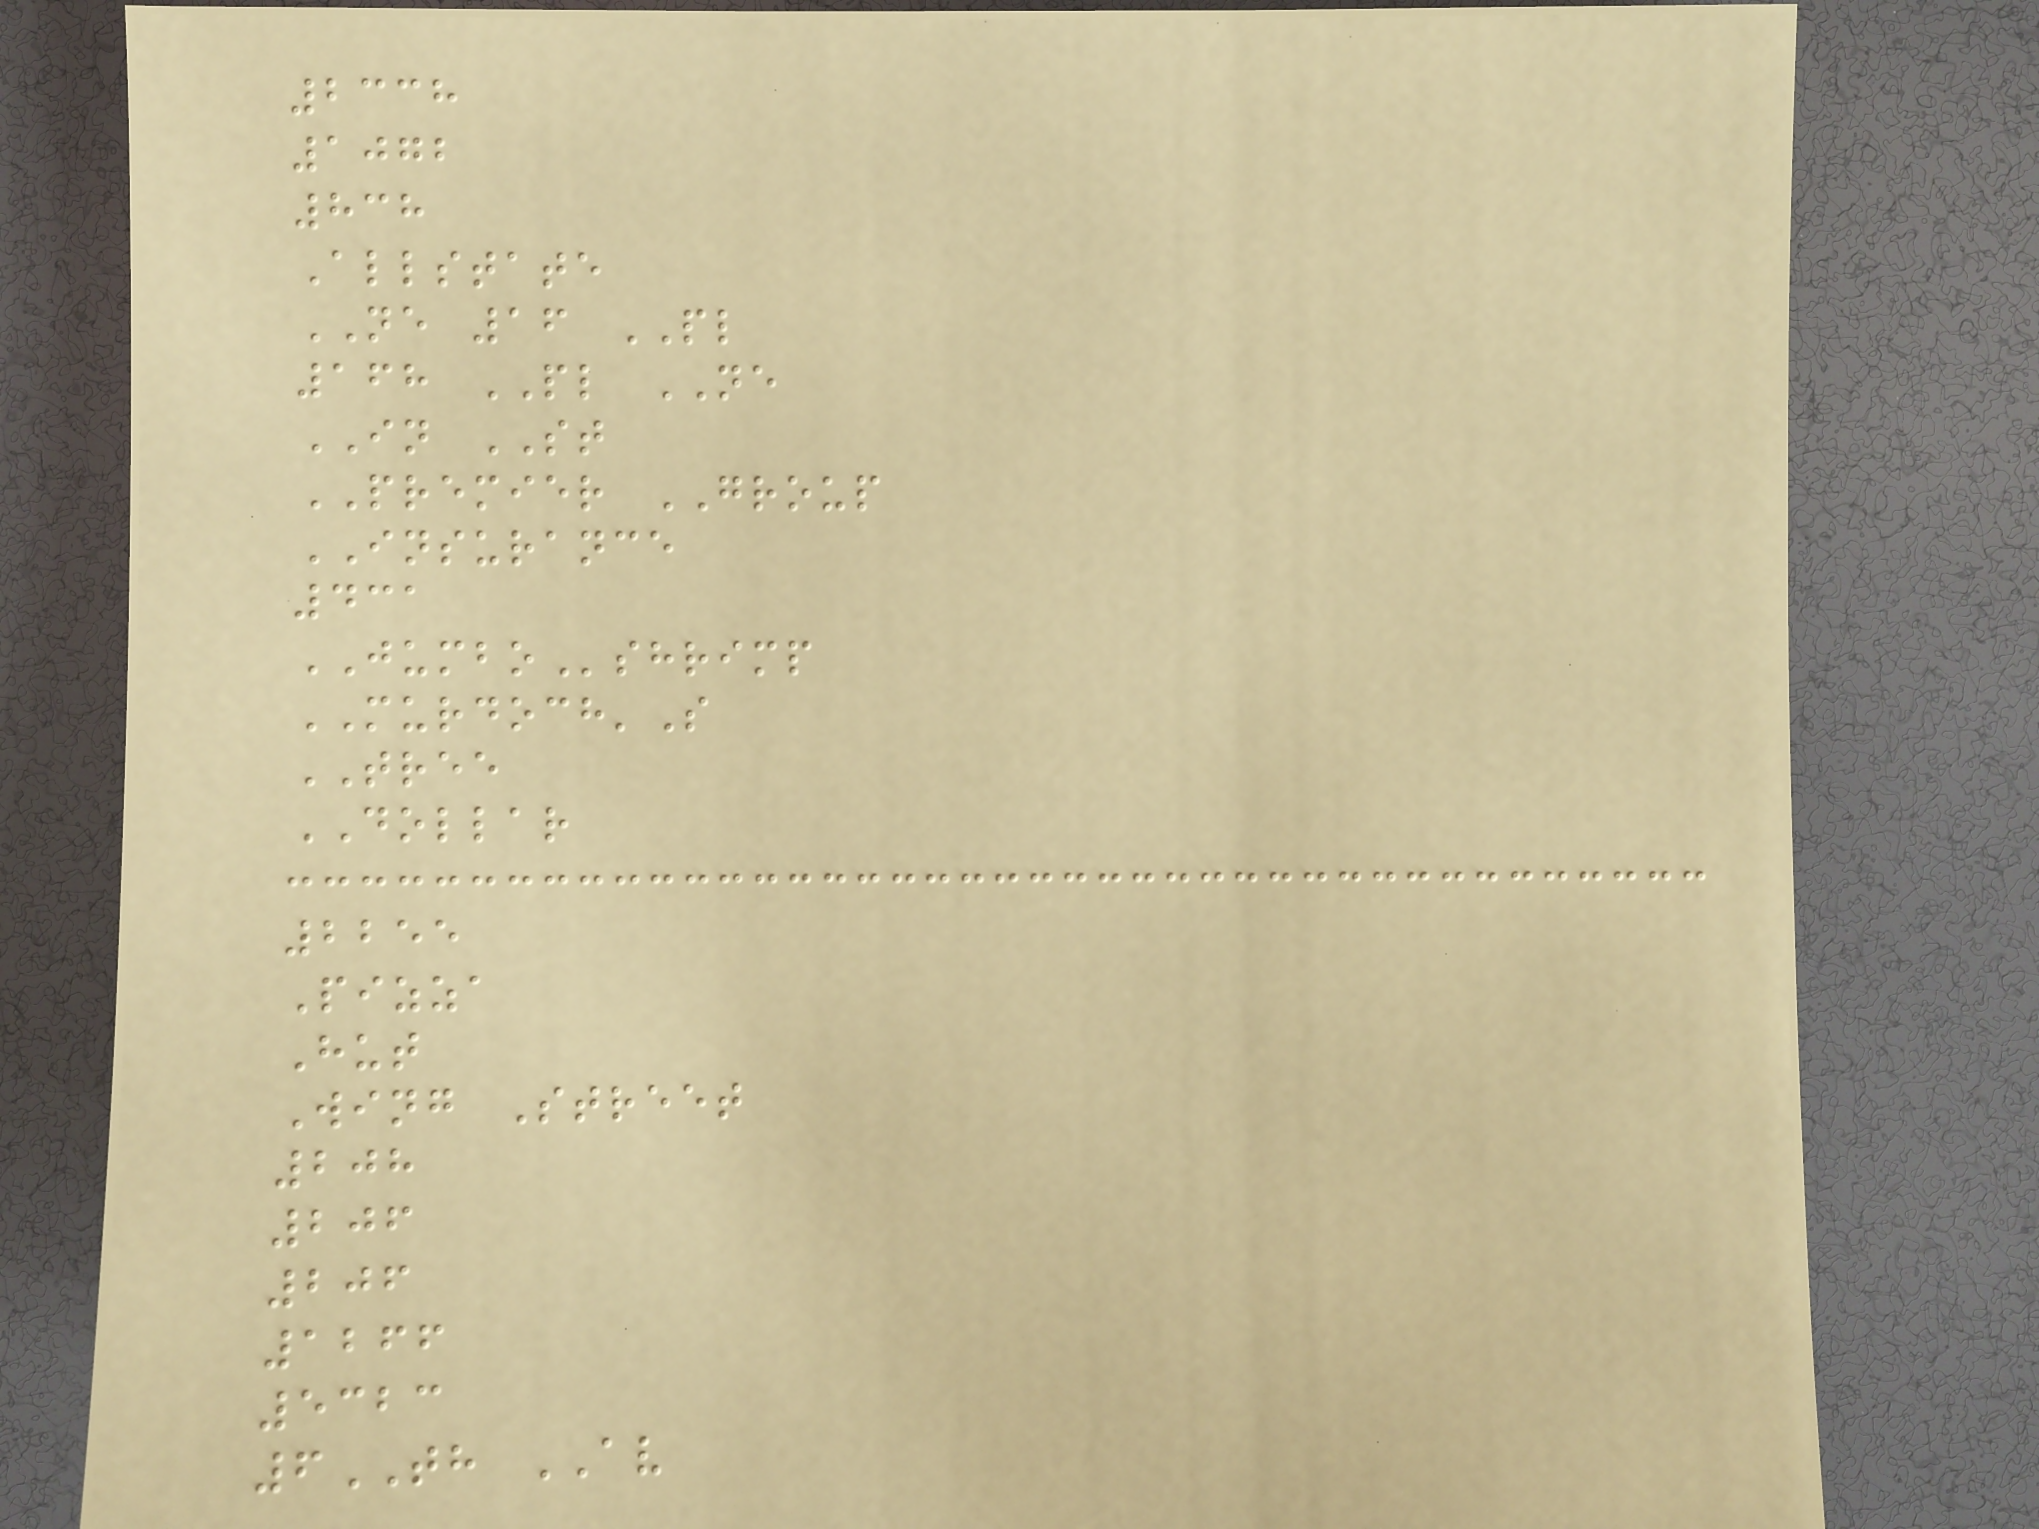2338
1072
838
Allstate
NE 16 PL
168 PL NE
IN ST
PREMIER GROUP
INSURANCE
431
JUMBOshrimp
MURDOCH'S
TREE
DOLLAR
2255
Pizza
Hut
Wing Street
208
206
206
1266
5323
6TH AV
